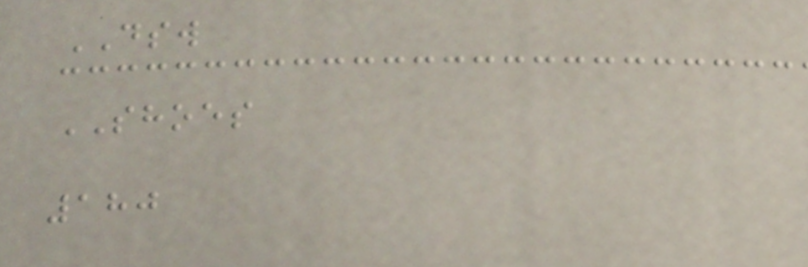DSW
SHOES
180
